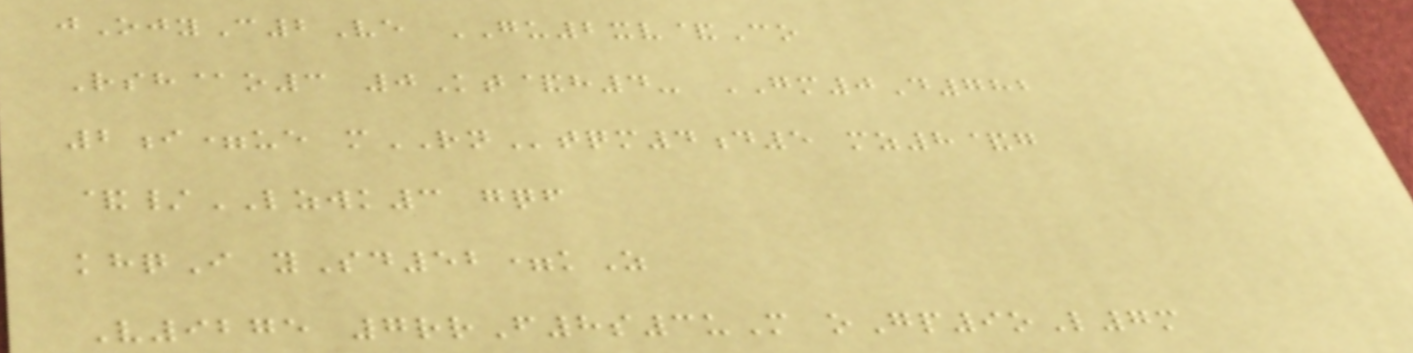jOjyC2Ve GU2xv&Co
Rsh@o3 0Kt&h4- GM0D782
2i=ue mRNtqm4d5 mz8&g
&/LZWK3 gqf
khqI ySd52=kZ
V9275 7rrF8s3uM oGp9oL7m
